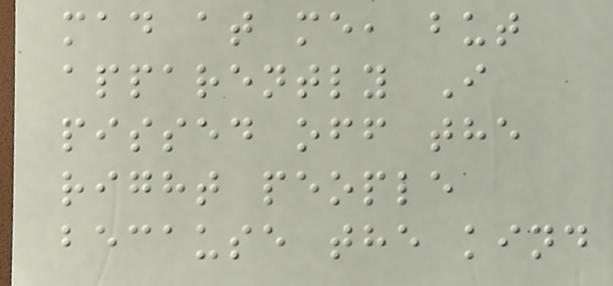mad at me, but
apparently I
pissed off the
right people
because the kind
